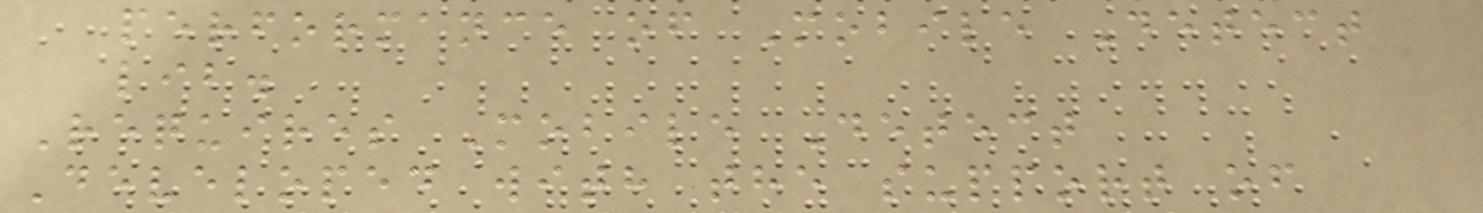performance of Mobile Detect
lib.
Requires Mobile Detect
Developed with the support of
